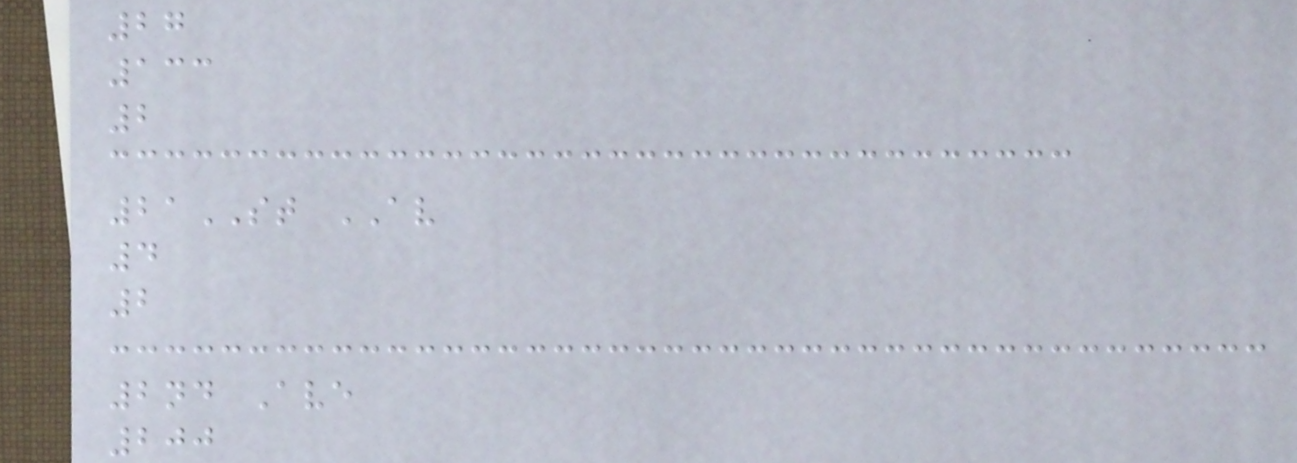27
133
2
21ST AV
4
2
2nd Ave
200
